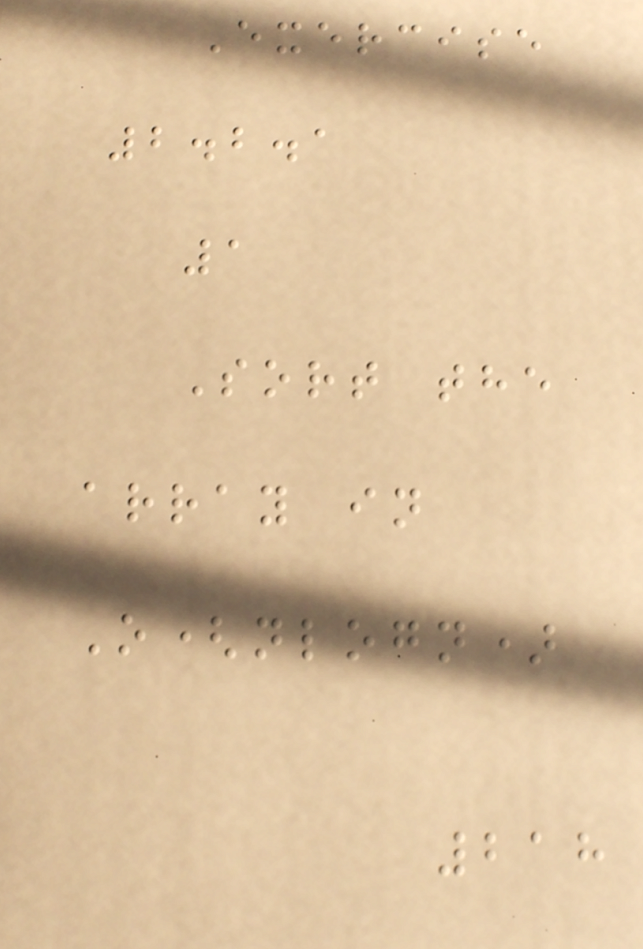Exercise
2.2.1
1
Sort the
array in
O(nlogn)
218
